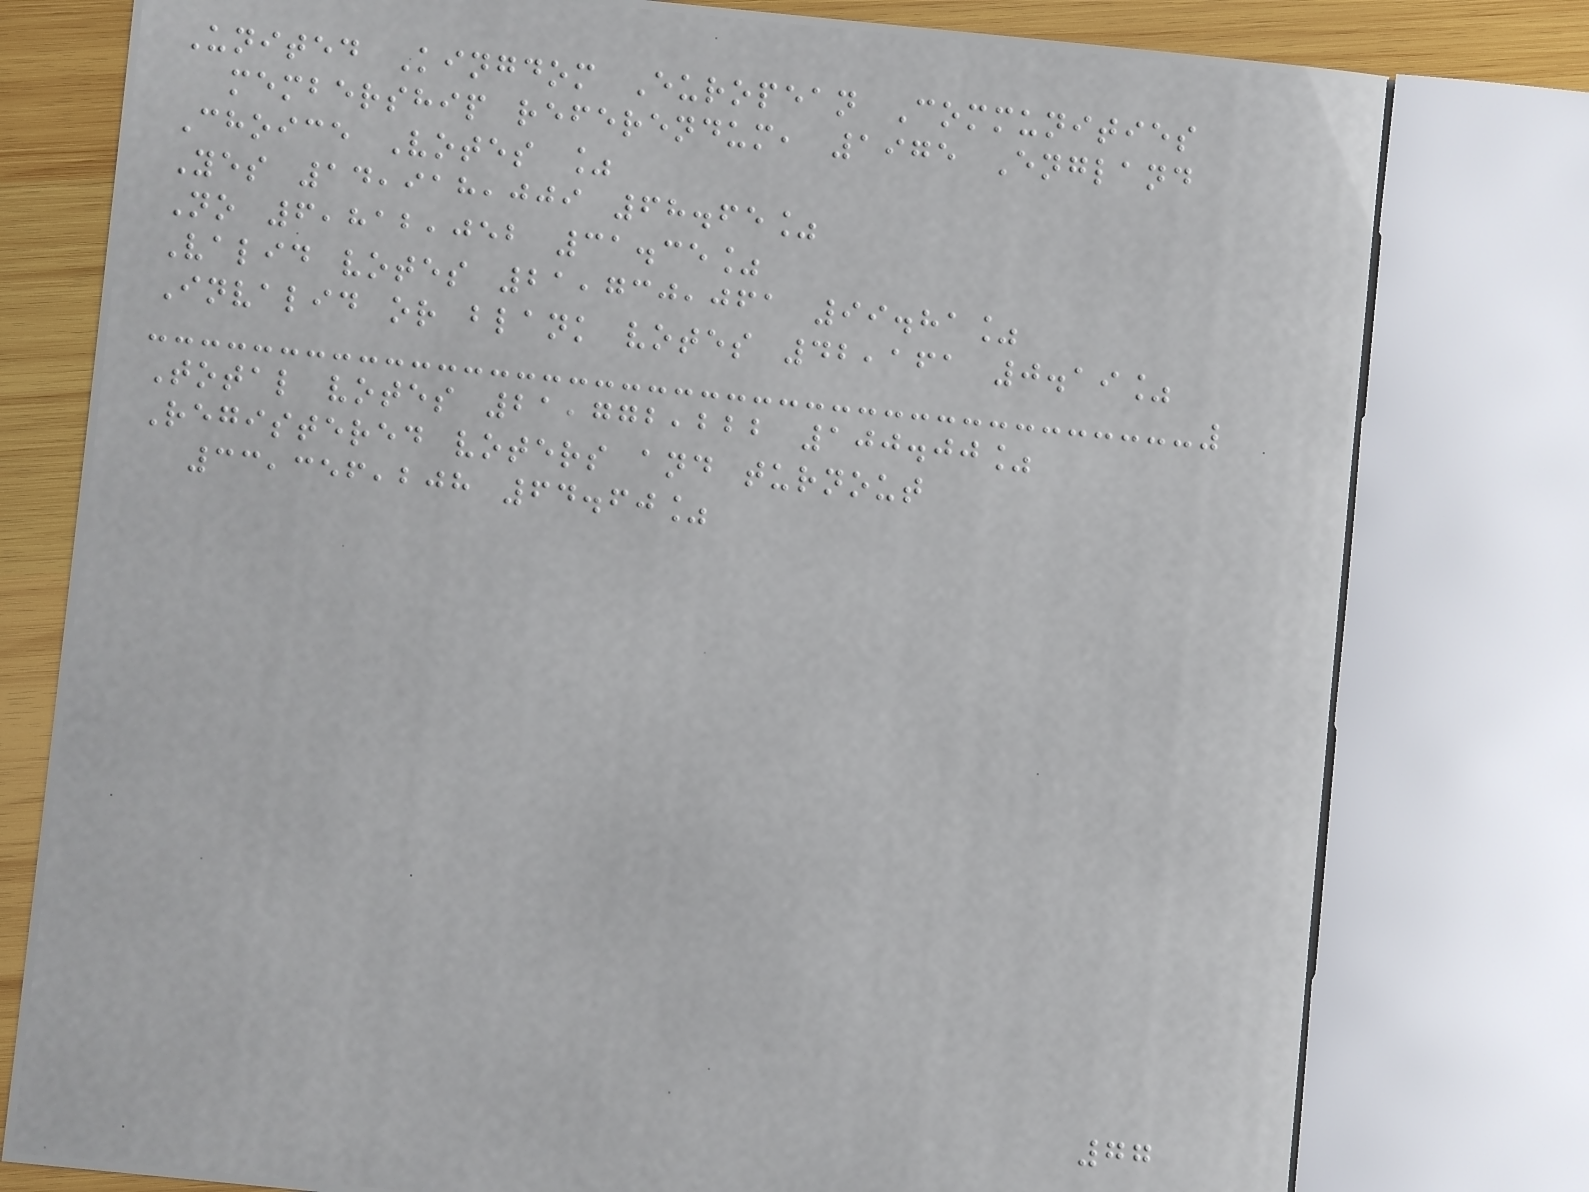United Kingdom European Communities
membership referendum, 1975 England
Choice Votes %
Yes 14,918,009 68.65%
No 6,812,052 31.35%
Valid votes 21,730,061 99.81%
Invalid or blank votes 42,161 0.19%
Total votes 21,772,222 100.00%
Registered voters and turnout
33,356,208 64.60%
77
